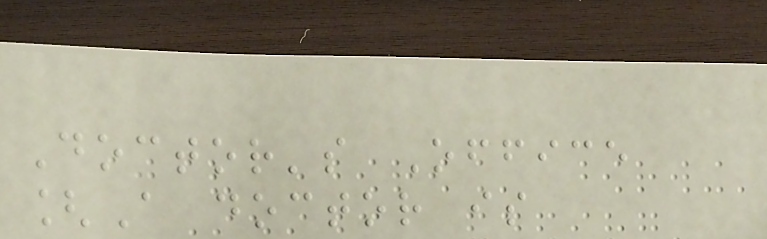Doctor's Office
[A doctor is
